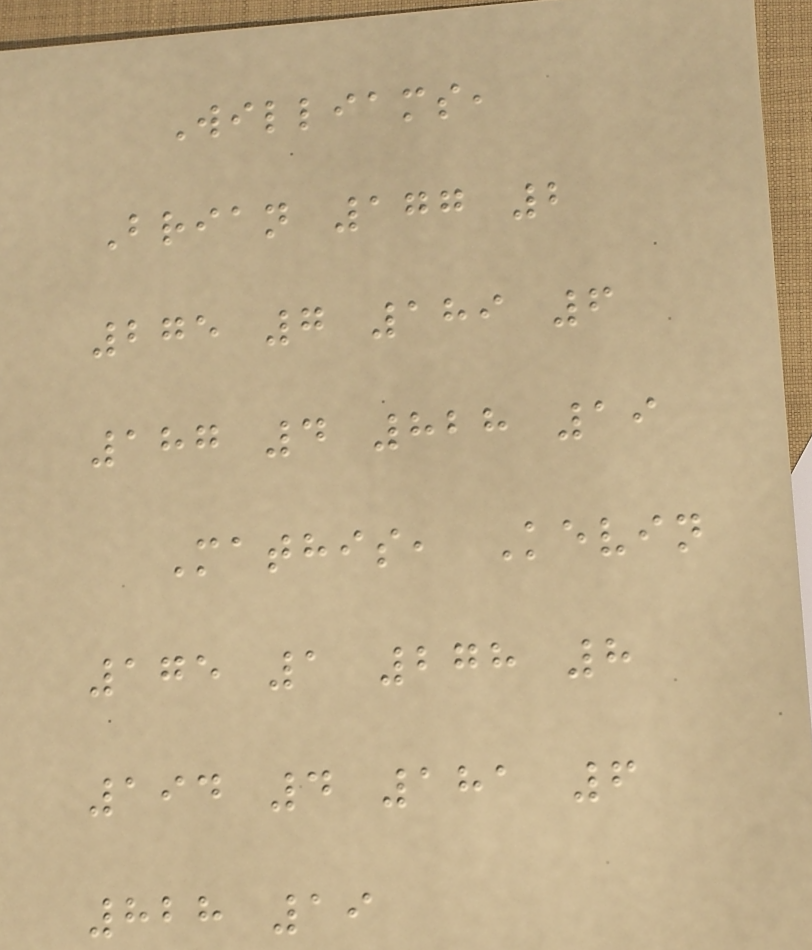Williams,
Brian 177 2
275 7 189 6
187 4 828 19
Mathis, Kevin
175 1 278 8
194 4 181 6
828 19
